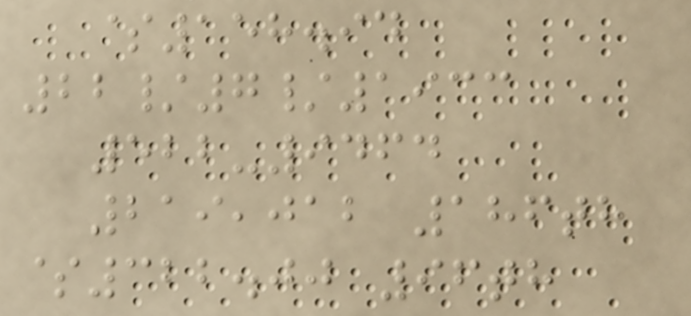$158.94
22/7/1933
522-9464
219,012 186th
$322.00 96th
